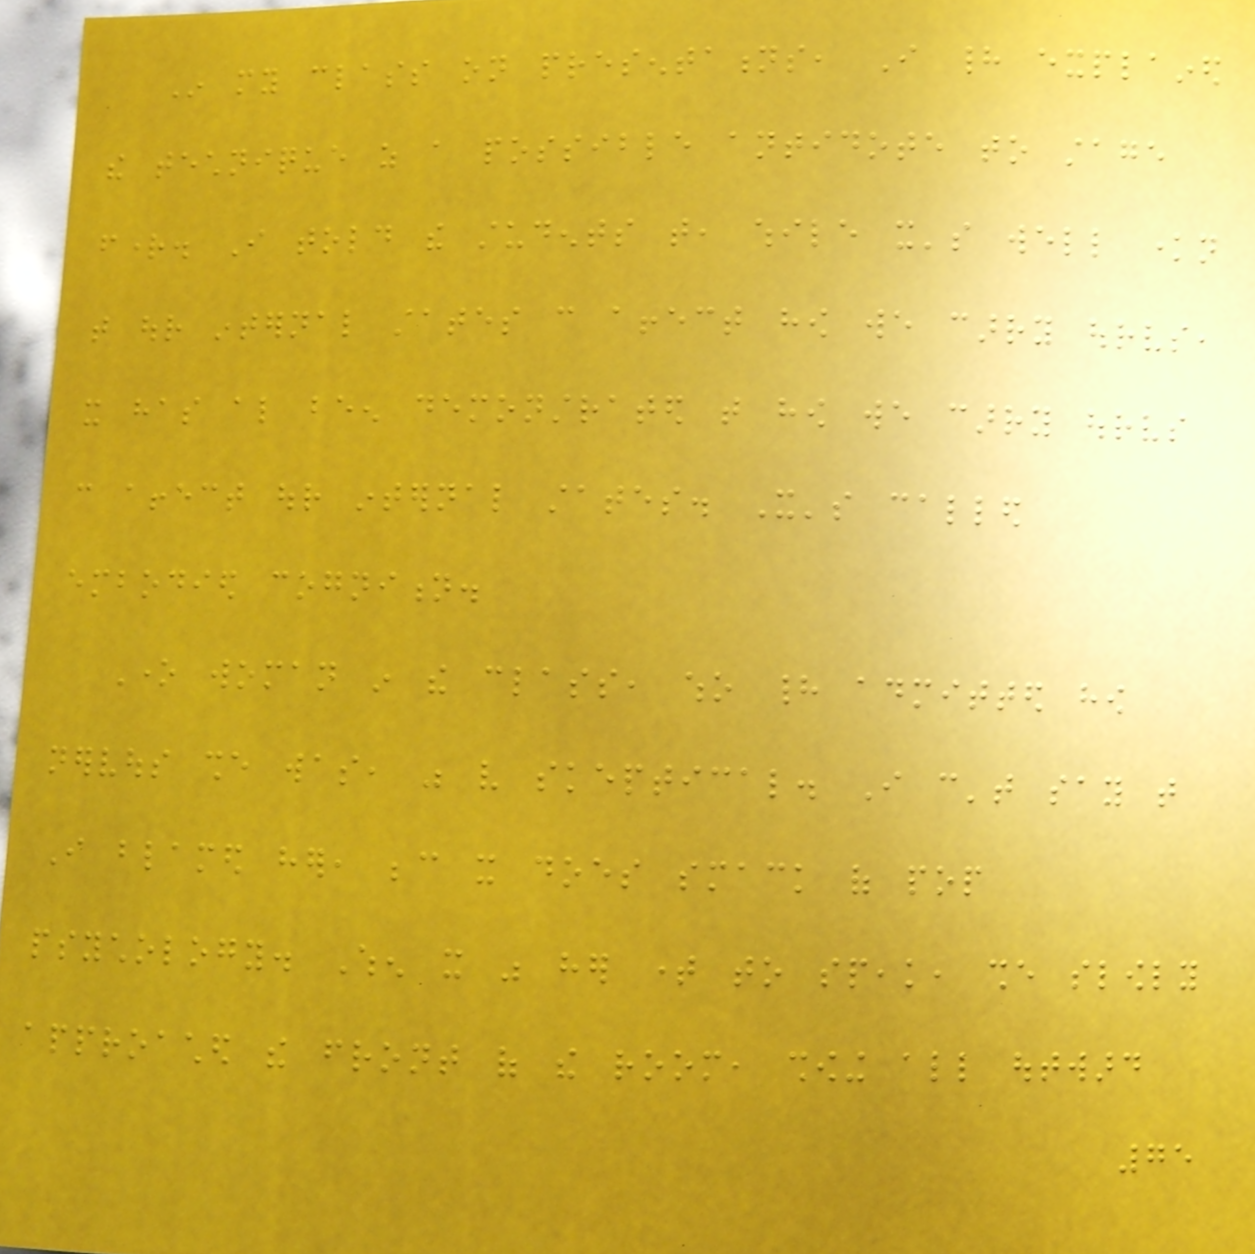In my class on presentations, I had explained
the technique as a possible antidote to stage
fright. I told the students that, while it's well known
that our internal states can affect how we carry ourselves,
it has also been demonstrated that how we carry ourselves
can affect our internal states. It's called
embodied cognition.
One woman in the class, who had admitted how
nervous she was, was very skeptical. I can't say that
I blamed her, because it does smack of pop
psychology. When it was her time to speak, she slowly
approached the front of the room, showing all outward
75
